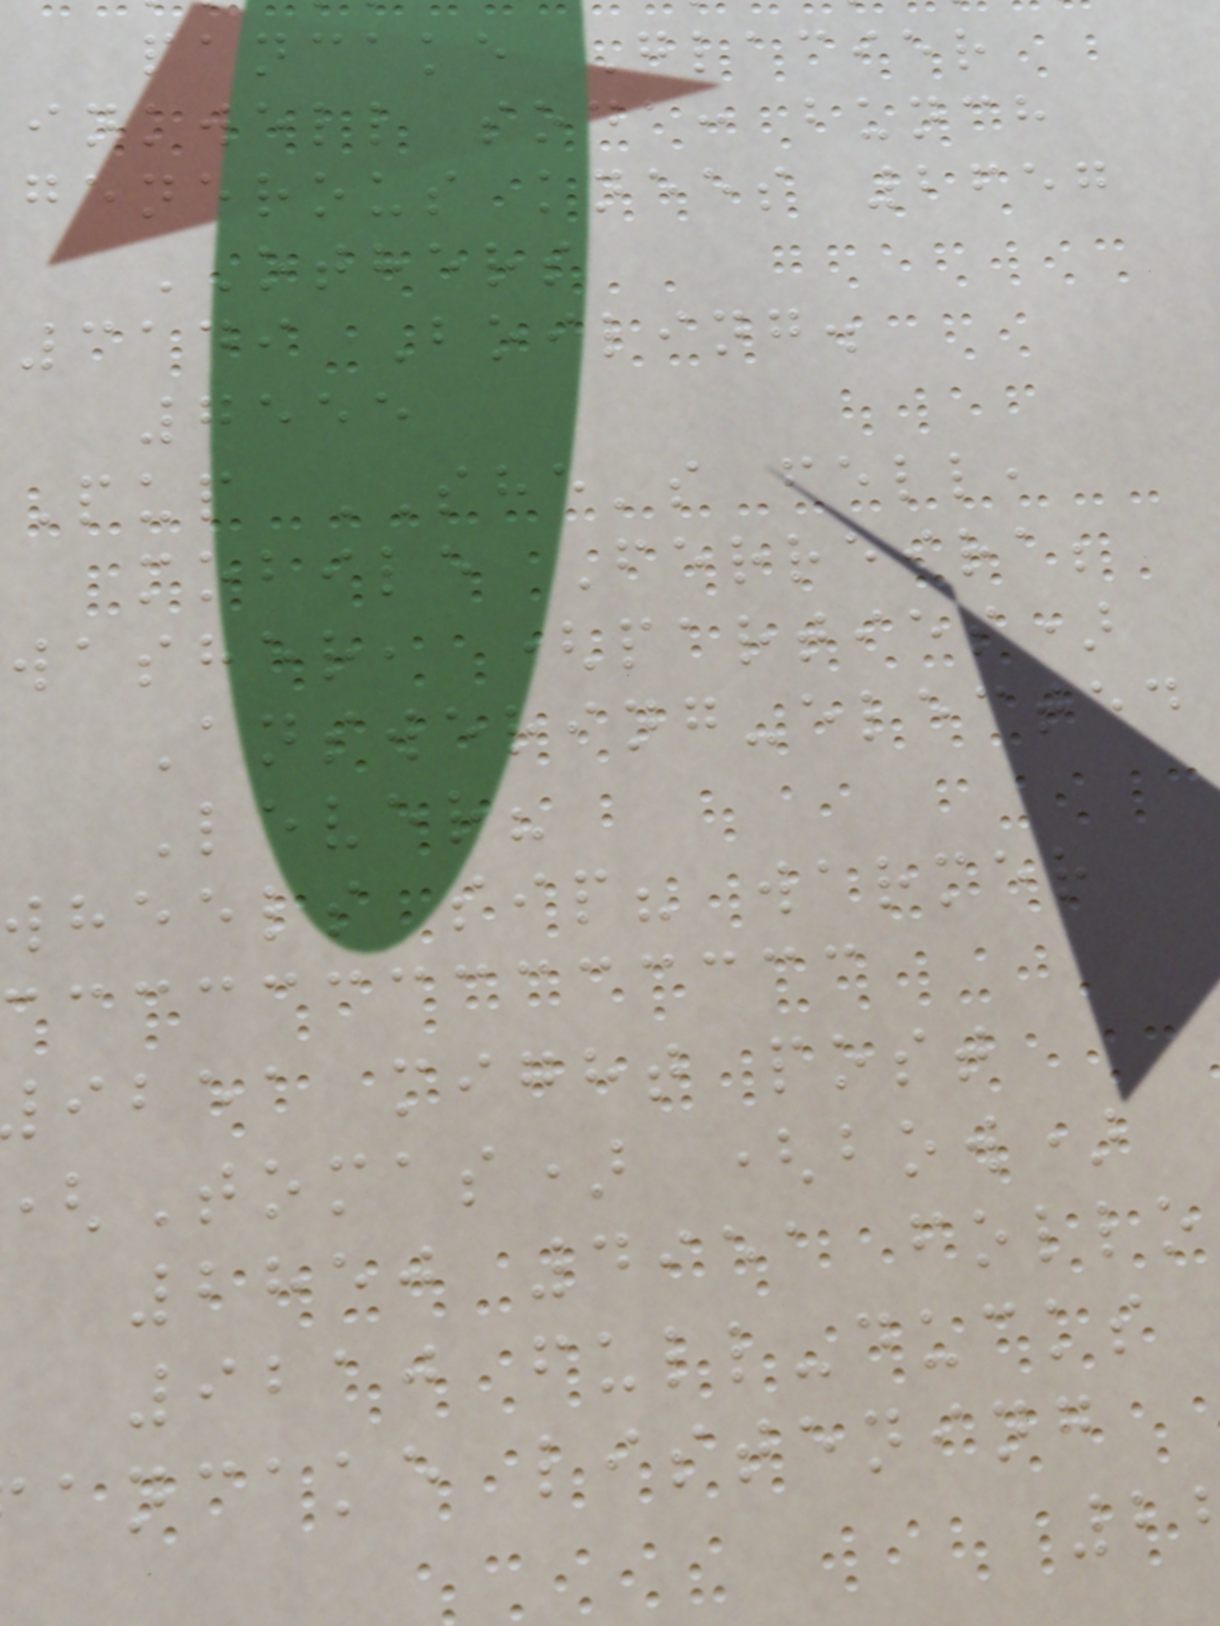pancake Glacier
inkwell soda: bunch
generous knees 2657
OTHERS
3149 Boiling.
7555
Pup SHE's fell,
mobile Ferreira;
washer, (parties)
Answering-elected
Lever?
wheels sip? warmer
ibea might post
Tomas) (bow)
2850 4951 follo
9210 full-ducks
ancake listening
